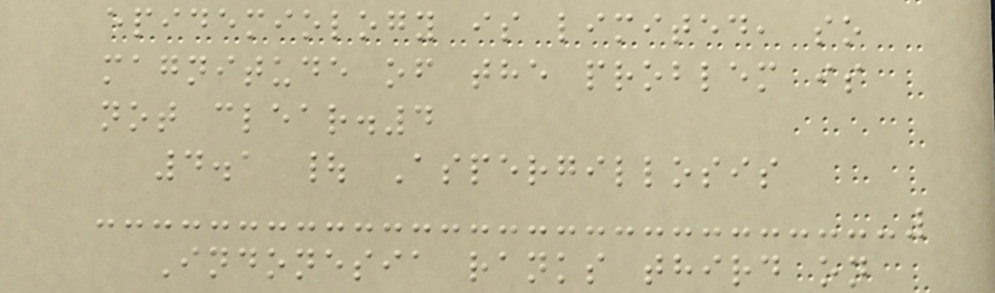epidemiology is limited, so
magnitude of the problem is
not clear.4
4.1 | Aspergillosis
Indonesia ranks third on
